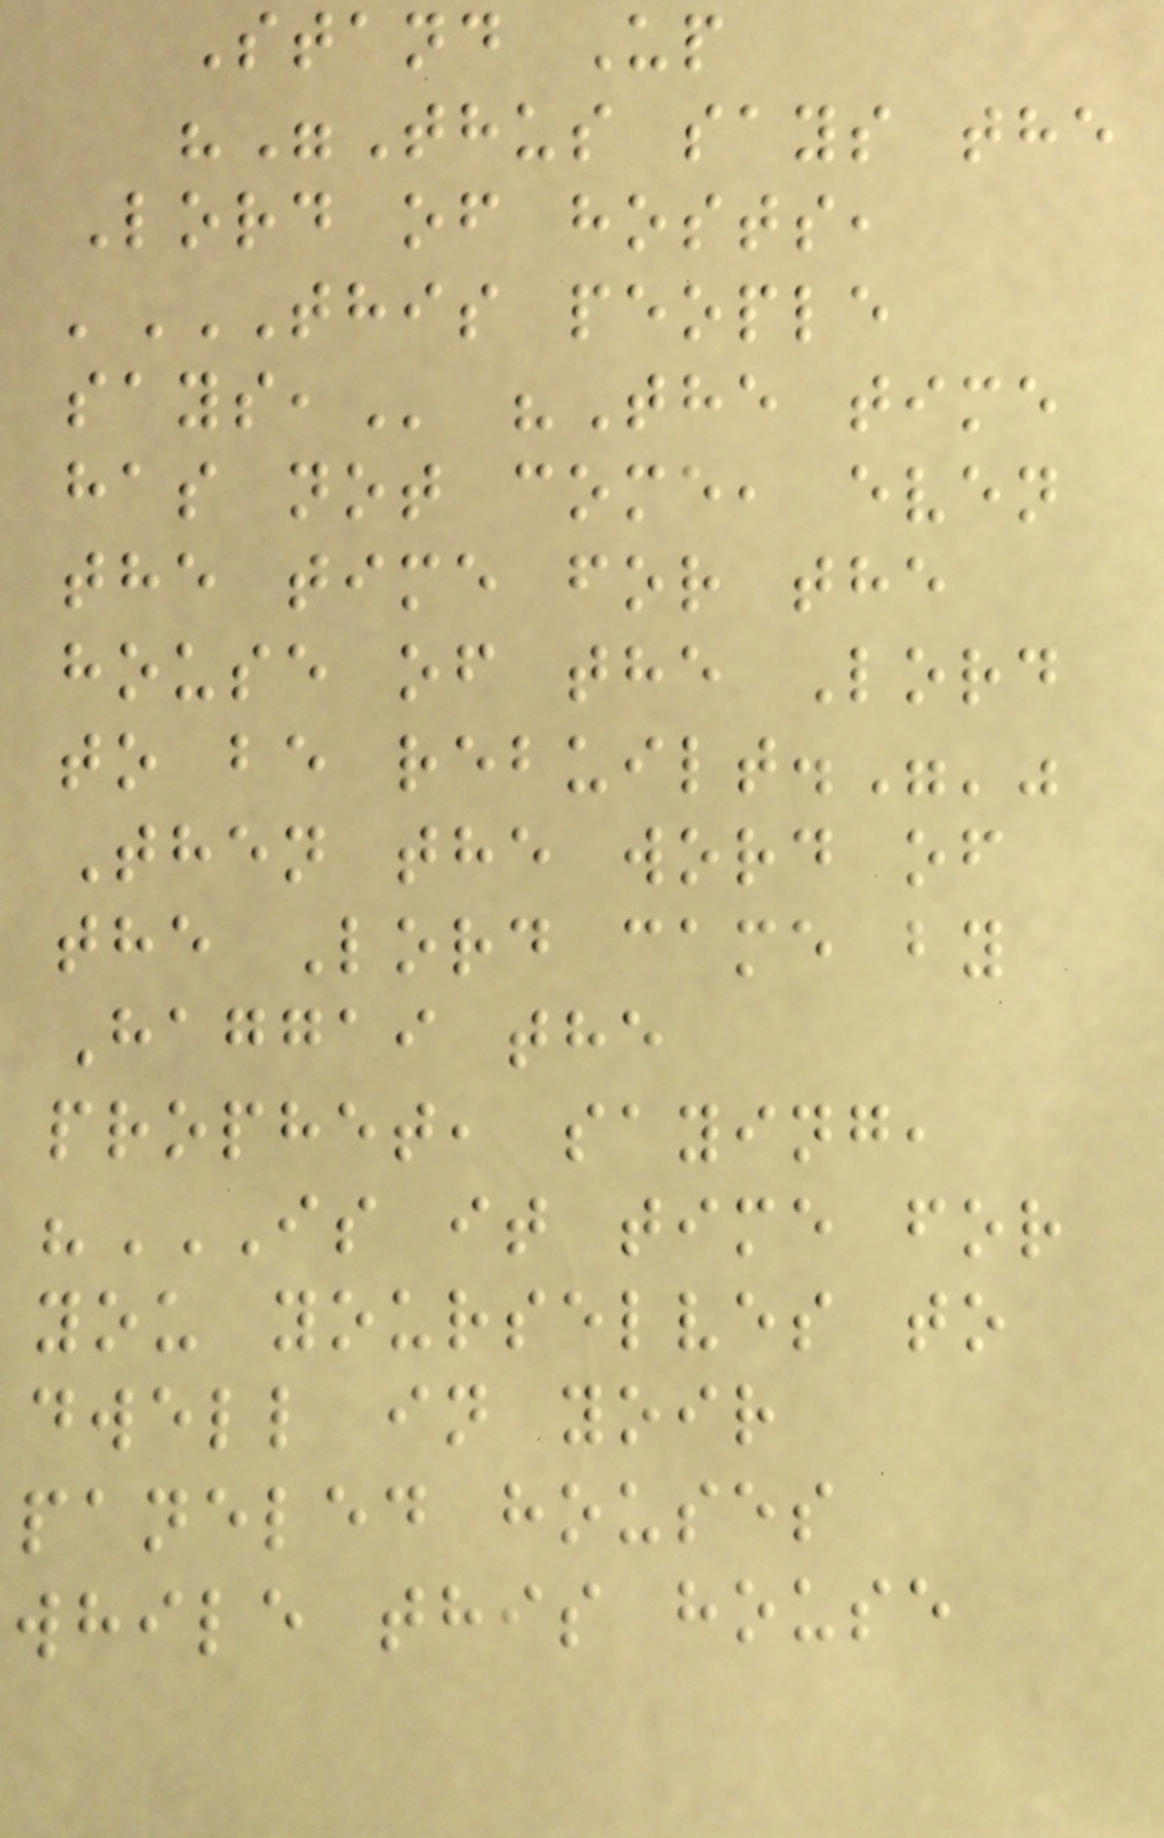Stand Up
""Thus says the
Lord of hosts,
'THIS PEOPLE
SAYS, "The time
has not come, even
the time for the
house of the Lord
to be rebuilt."'"
Then the word of
the Lord came by
Haggai the
prophet, saying,
"IS IT TIME FOR
YOU YOURSELVES TO
DWELL IN YOIR
PANELED HOUSES
WHILE THIS HOUSE
